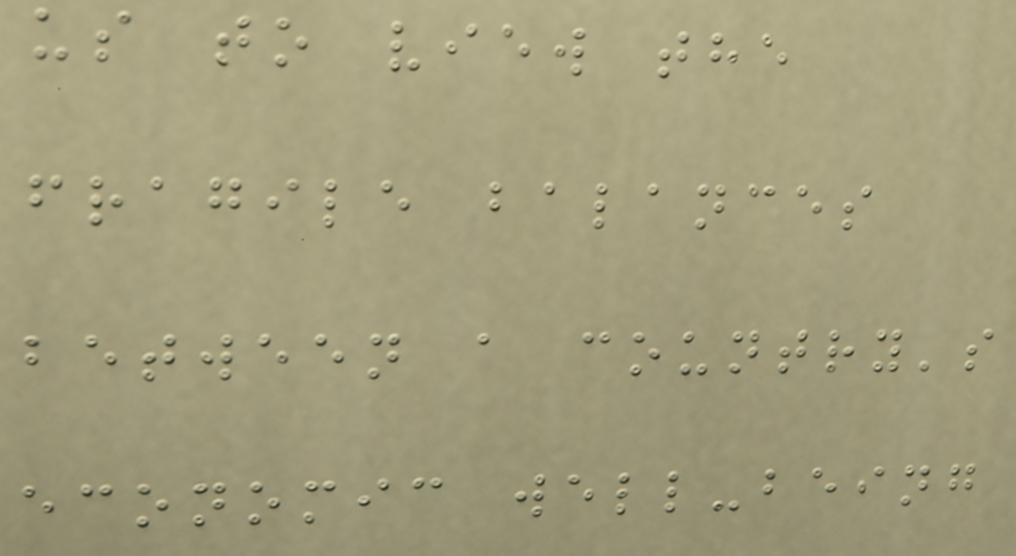us to view the
fragile balances
between a country's
economic well-being
